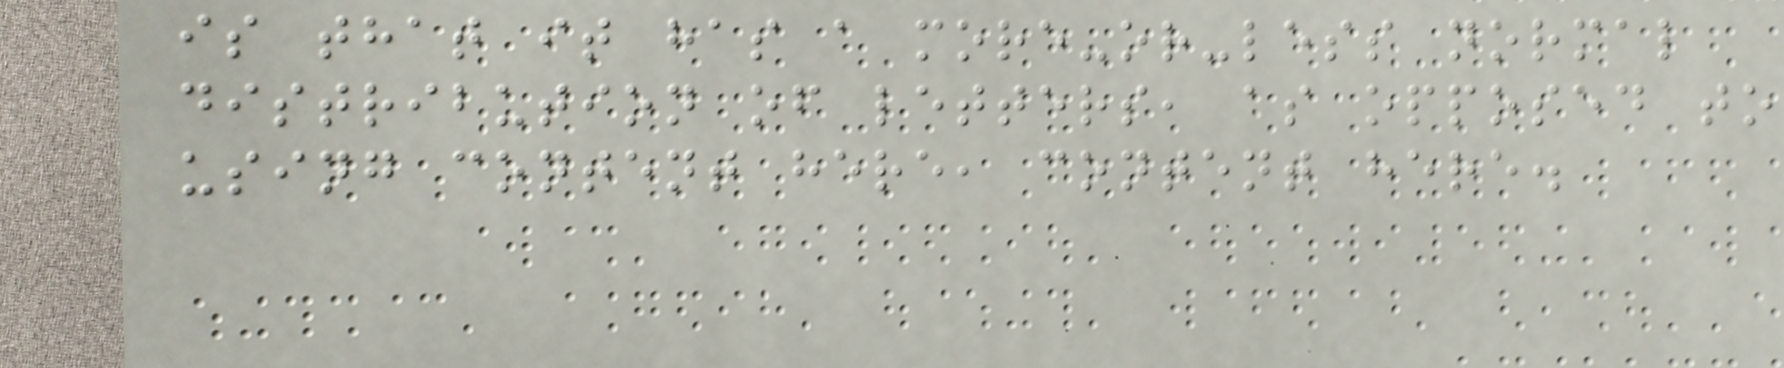is that it has a more-or-less normal
distribution of letters, as opposed to
using content here, content here.
